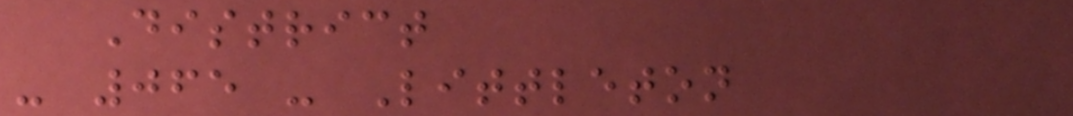District
- 065 - Littleton
